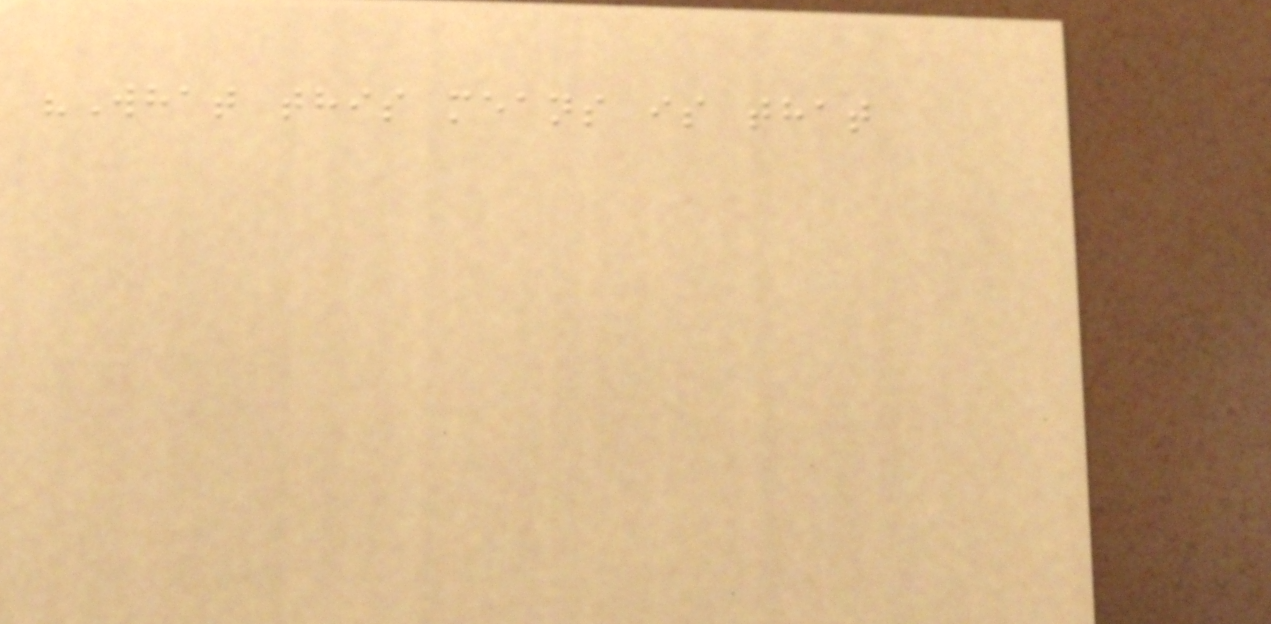"What this means is that
